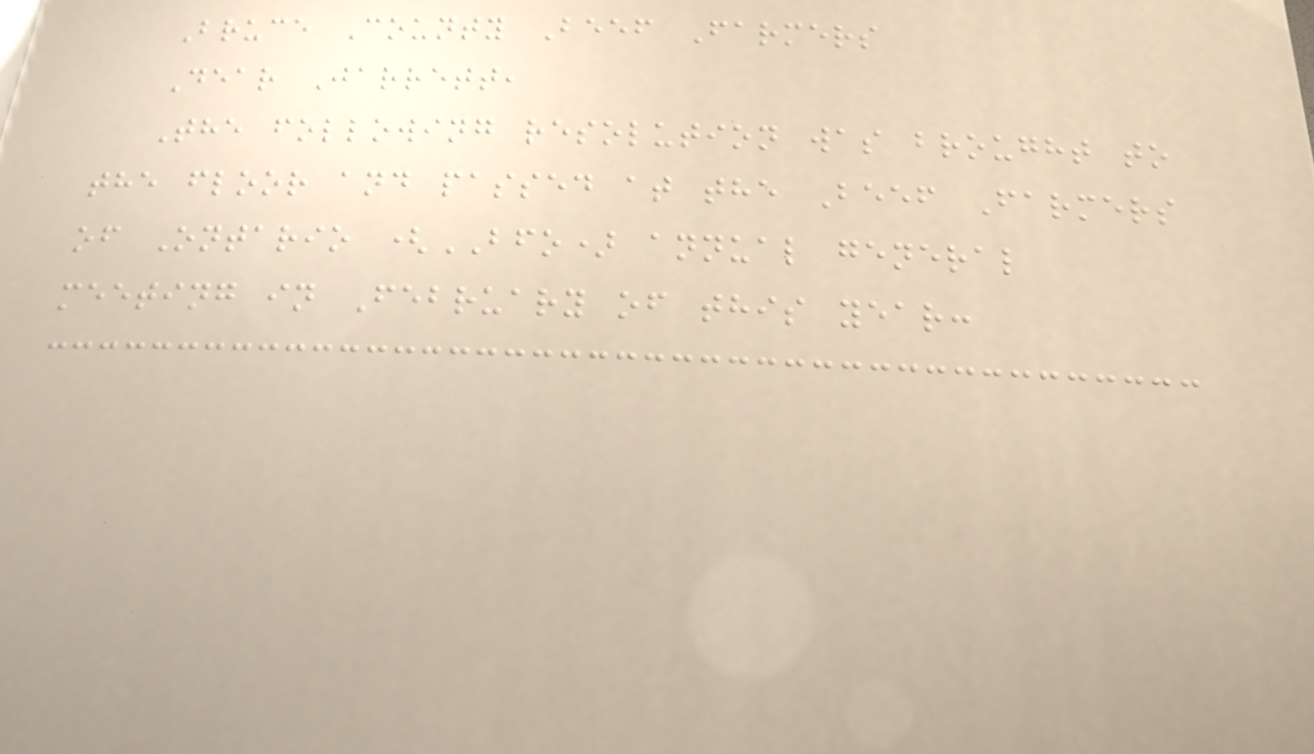Bruce County Beef Farmers
Dear Jarrett,
The following resolution was brought to
the floor and passed at the Beef Farmers
of Ontario (BFO) annual general
meeting in February of this year:
